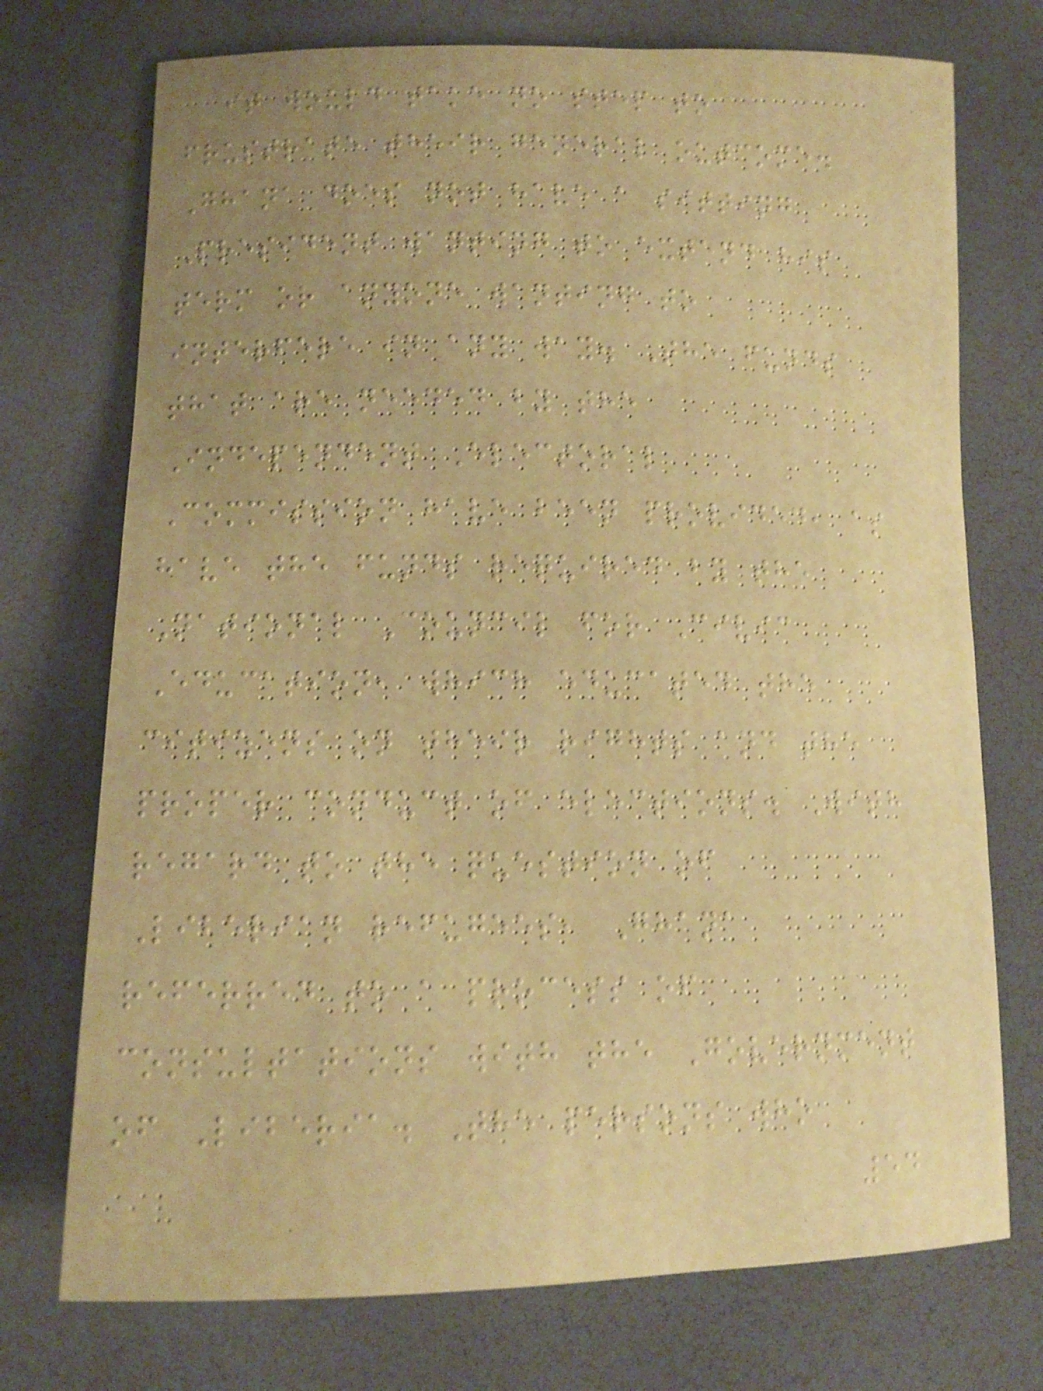it would take no step to
frustrate their general outcome.
Ghana does not have a sitting
President wanting to extend his
term or anyone wanting to
interfere in any way. The funds
that are needed by the
Independent Electoral
Commission have been provided, as
have the funds required by the
National Council for Civic
Education, which educated the
citizens on their rights and the
proper conduct of elections. With
regard to the question of
Liberian refugees, Ghana
referred to a process of
consultations with the Government
of Liberia. The persons who
54
